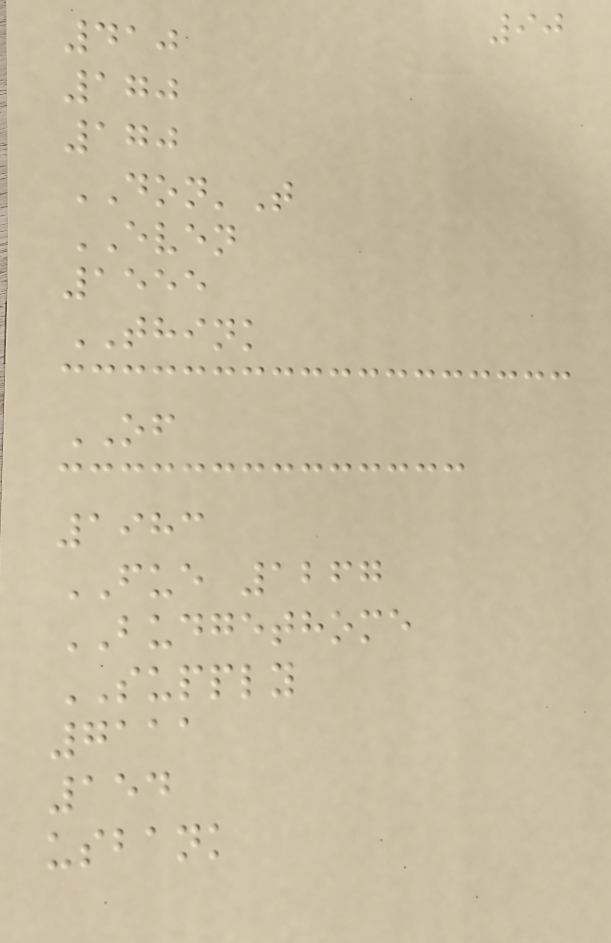90
410
170
170
DON'T
EVEN
1555
THINK
OF
1983
FUE 1267
BUDGETHOME
SUPPLY
7111
154
usbank
